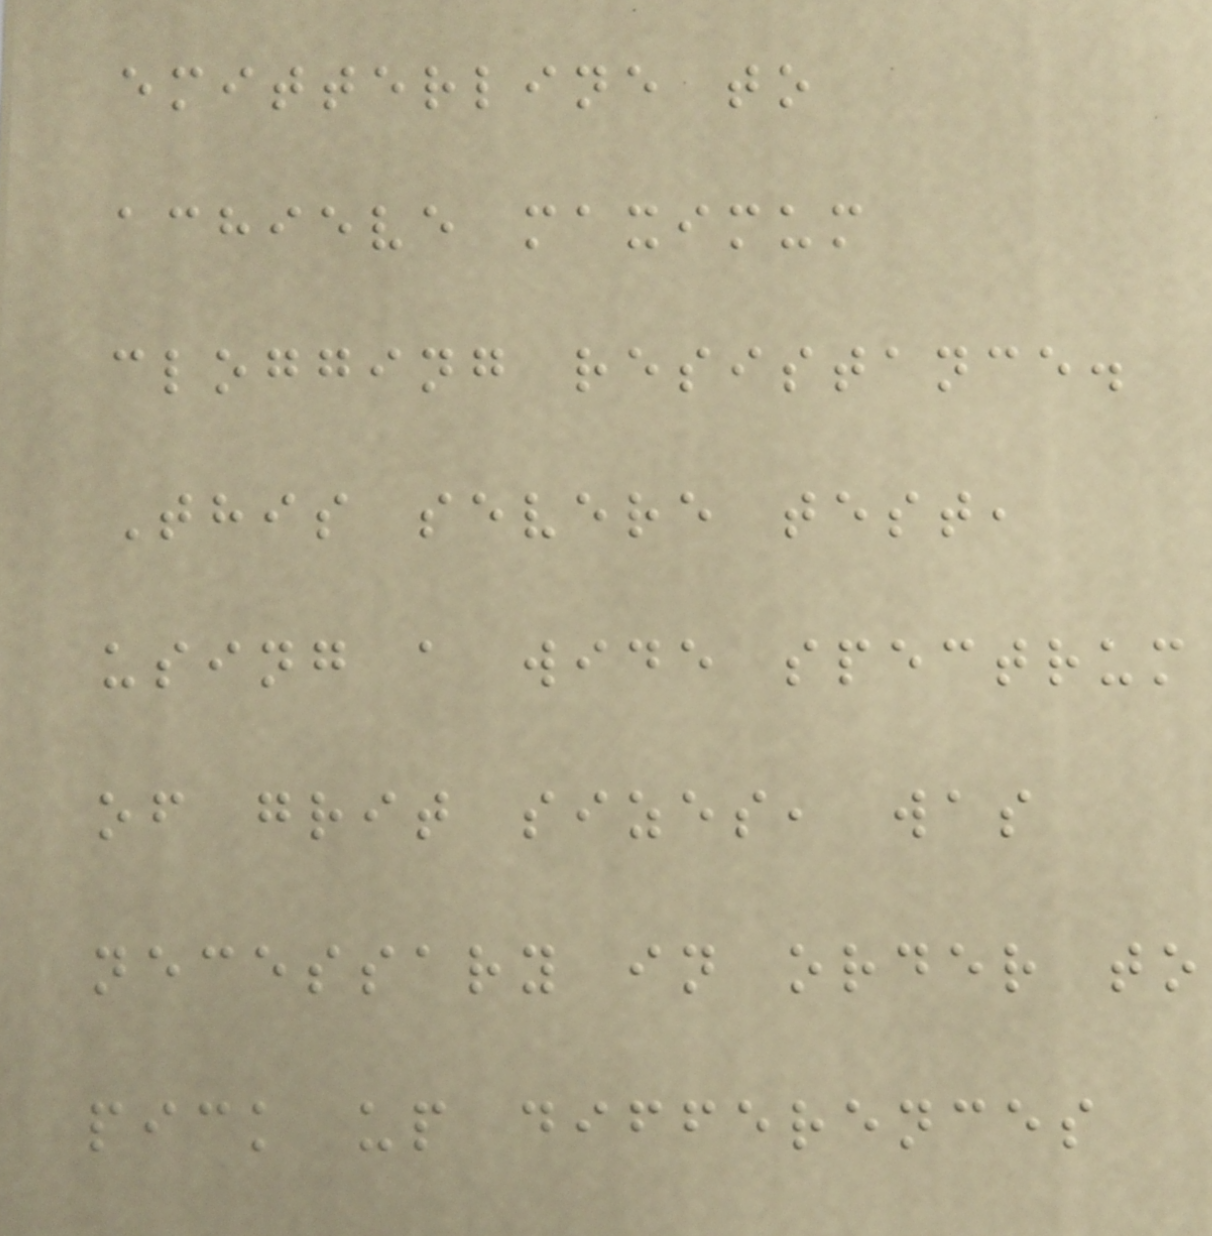emitterline to
achieve maximum
clogging resistance.
This severe test,
using a wide spectrum
of grit sizes, was
necessary in order to
pick up differences
